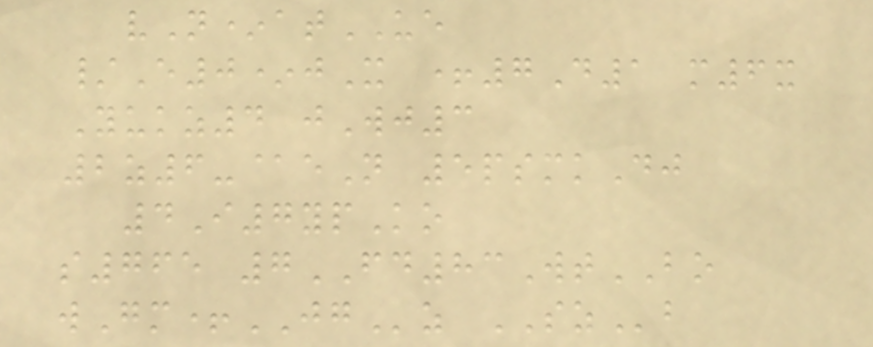vN*atUE
/E0*jX +7D1 m6x
Yukz4 jWj3
2z6-@eN 5psmkDj
4I7ypKo
s765 7FD83WtBO
wGm+JGz SZb
